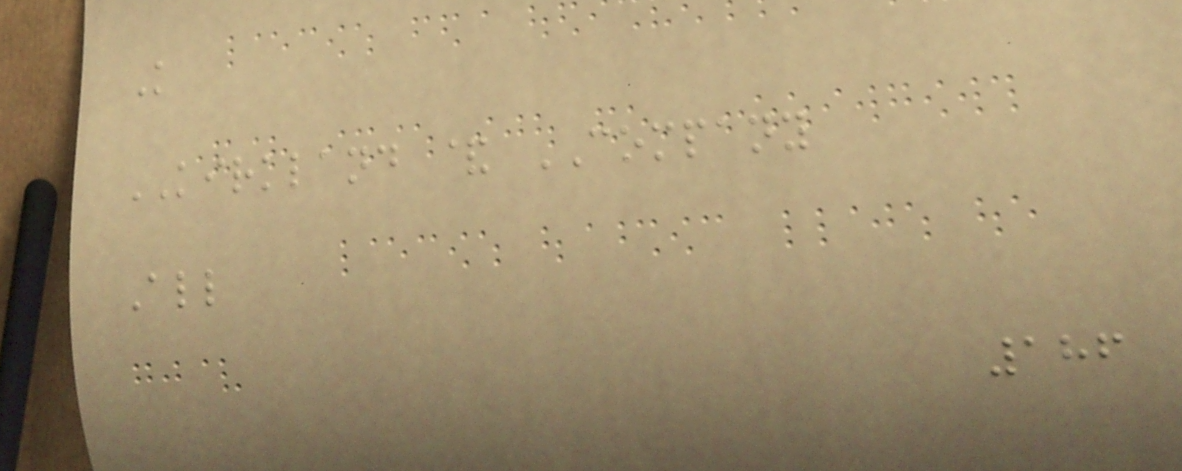K
KIRKLAND & COMPANY
All
186
